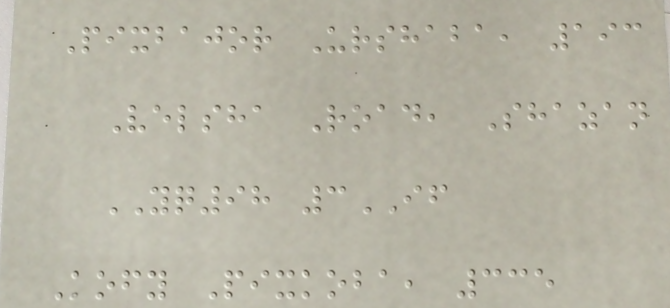Pixbajor Urshaba, 193
Velsha Road, Shazan
YQ98 3IF
Kofy Pixkoba, 335
